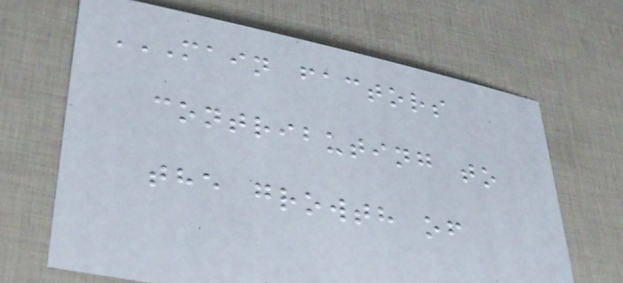MAIN FACTORS
CONTRIBUTING TO
THE GROWTH OF
